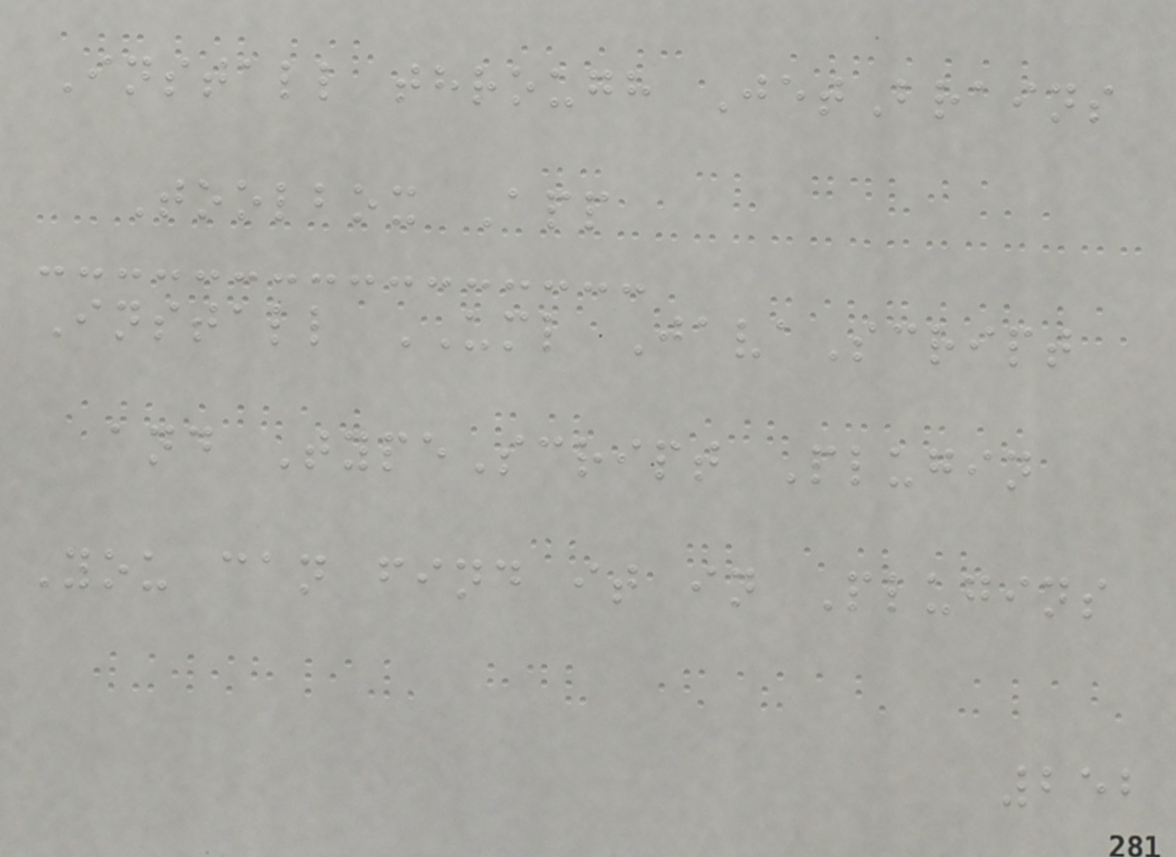Install through JetBrains
Toolbox App
Install UML JavaScript
and TypeScript Plugin
You can find it in Plugins
252
